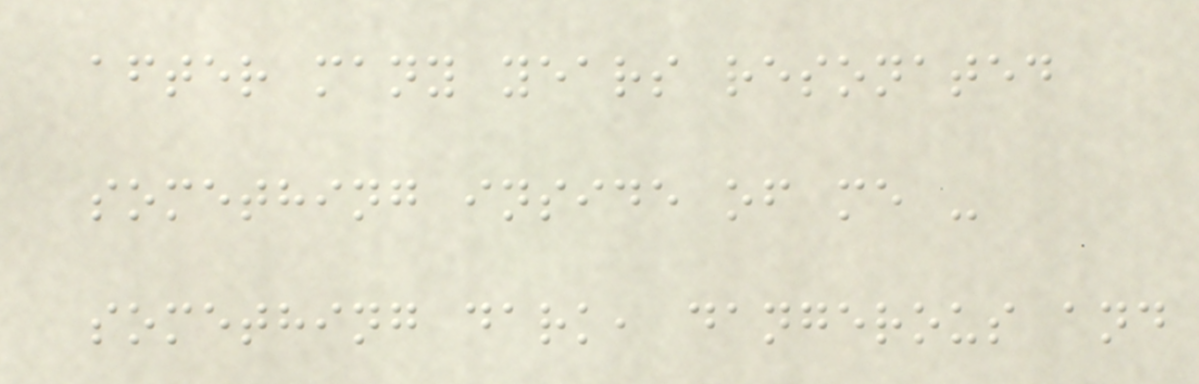after many years resonated
something inside of me -
something dark, dangerous and
